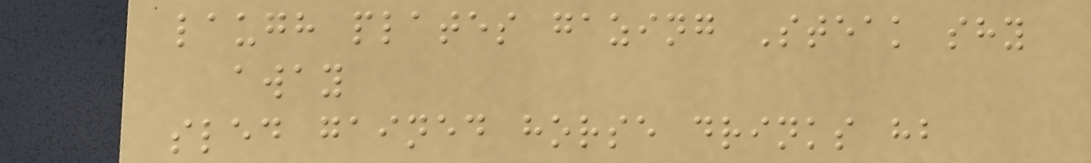laugh plates gazing Steak shy
away
sled gained horse drinks hb
